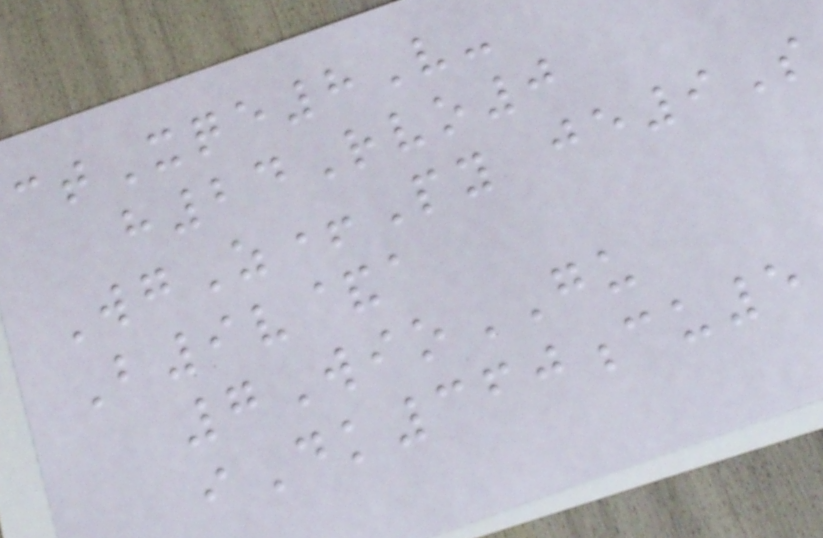ctXqe8V-
h24Rvo0
WgZ+Py je9S
B9v&a
7WioGU
iDk360cu5
